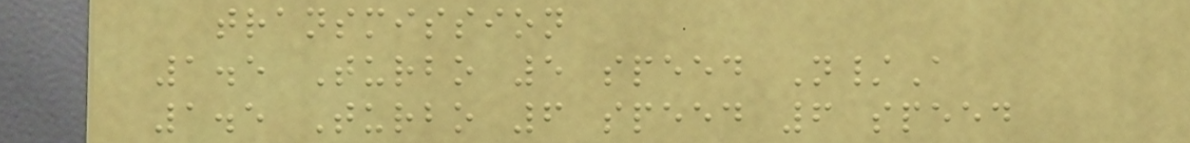transmission
1.5 Turbo 5 speed N/A
1.5 Turbo 6 speed 6 speed
